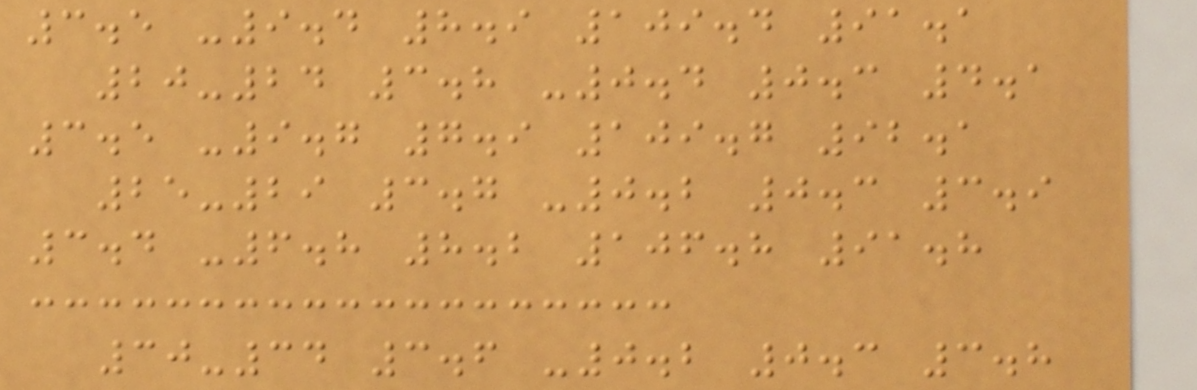3.5 -9.4 8.9 109.4 91.1
20-24 3.8 -0.4 0.3 4.1
3.5 -9.7 7.9 109.7 92.1
25-29 3.7 -0.2 0.3 3.9
3.4 -6.8 8.2 106.8 91.8
30-34 3.6 -0.2 0.3 3.8
